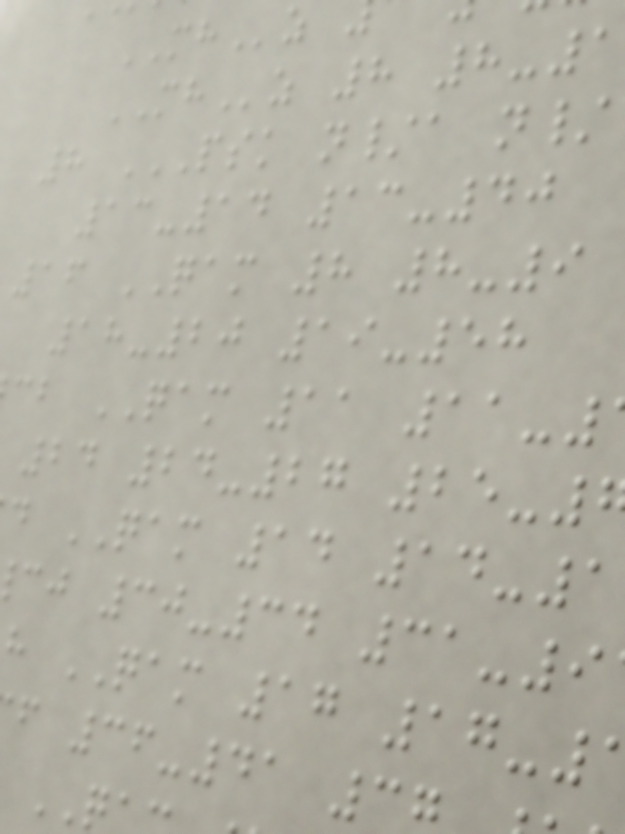MHz
MHz 8 8-1
13-14 13-40
16 QAM 8 8-9
18-20 19-58
cb QAM 11 11-
24 24-27 25-
d QAM 14 14-1
cj 30-34 31-9
h QAM 17 17-
f 36-41 3
